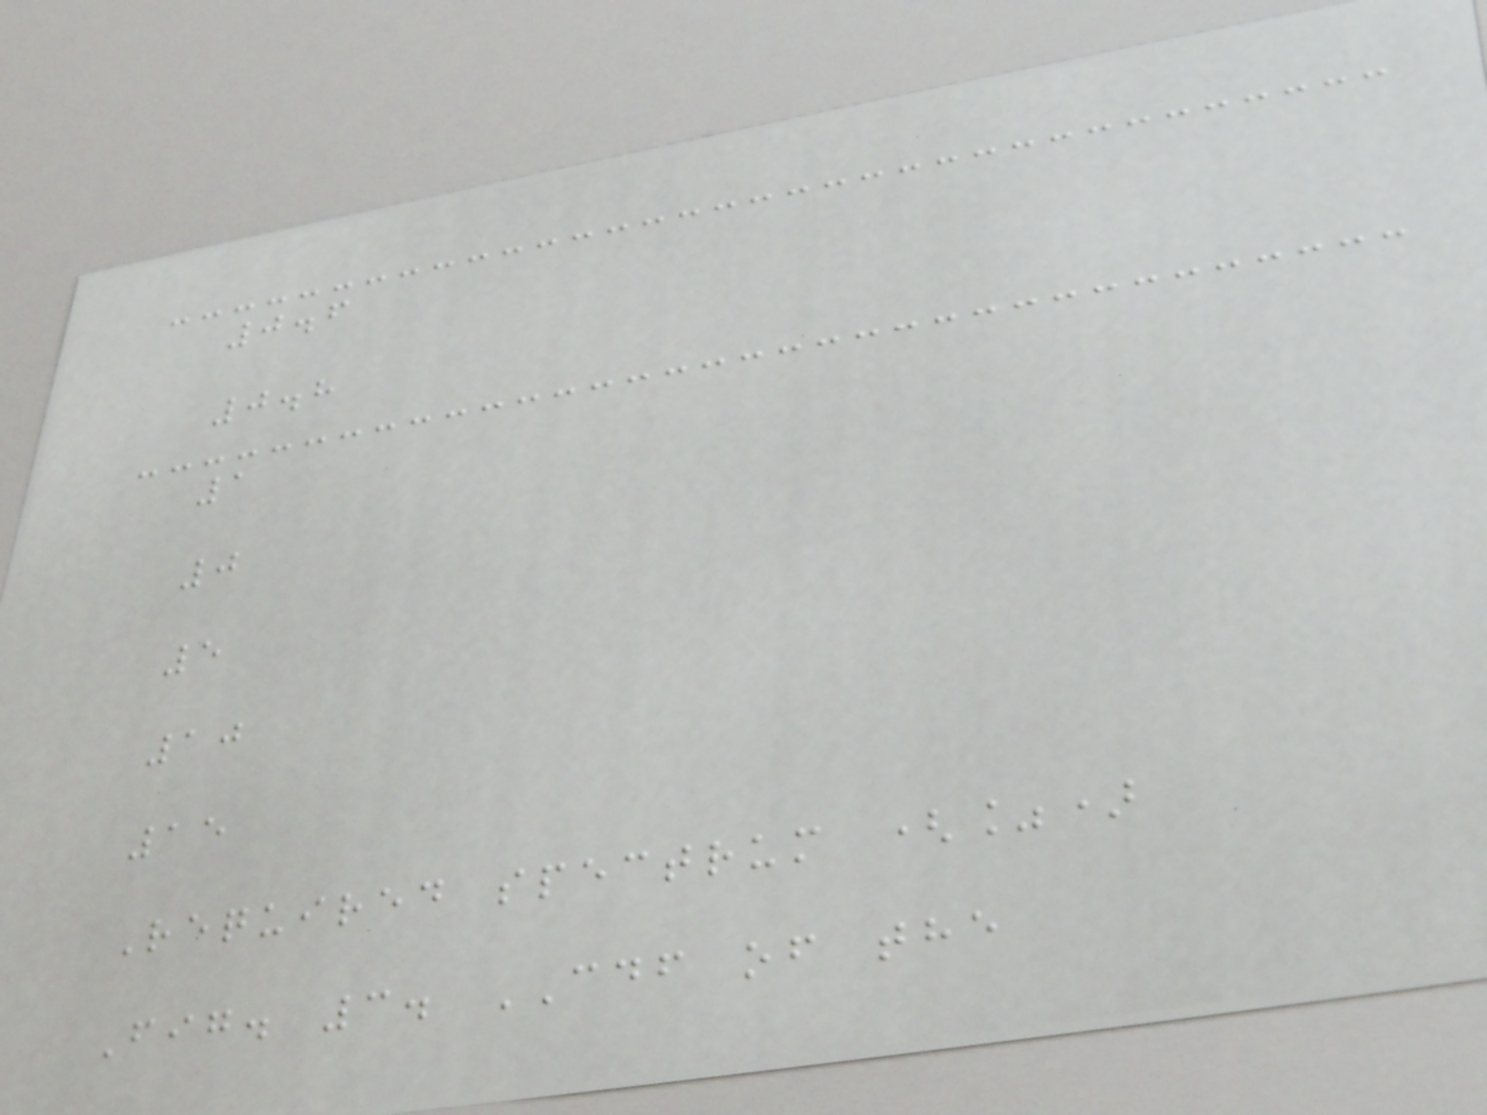0.6
0.8
1
0
5
10
15
Required spectrum (%)
Fig. 3. CDF of the
